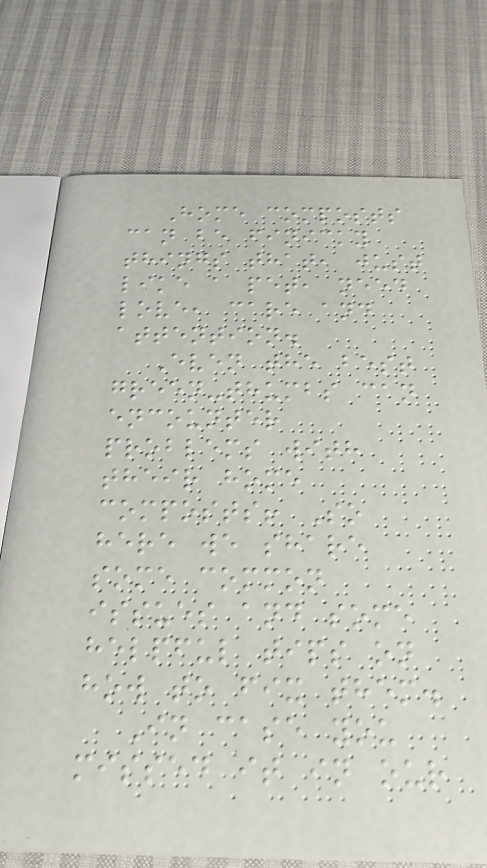Home composts
can be finicky
things that, just
like a pet, need
love, care and
attention.
Even the best
green-thumbs can
encounter
problems with
their home
composts! So
here we share
some common
issues and some
helpful tips on
how to fix them.
In case you
missed it in our
